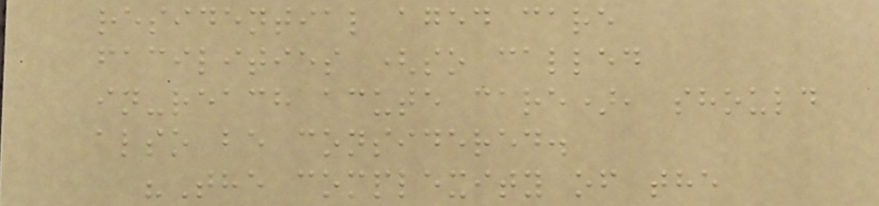residential aged care
facilities (so called
in-reach acute care), should
also be considered.
"The complexity of the
